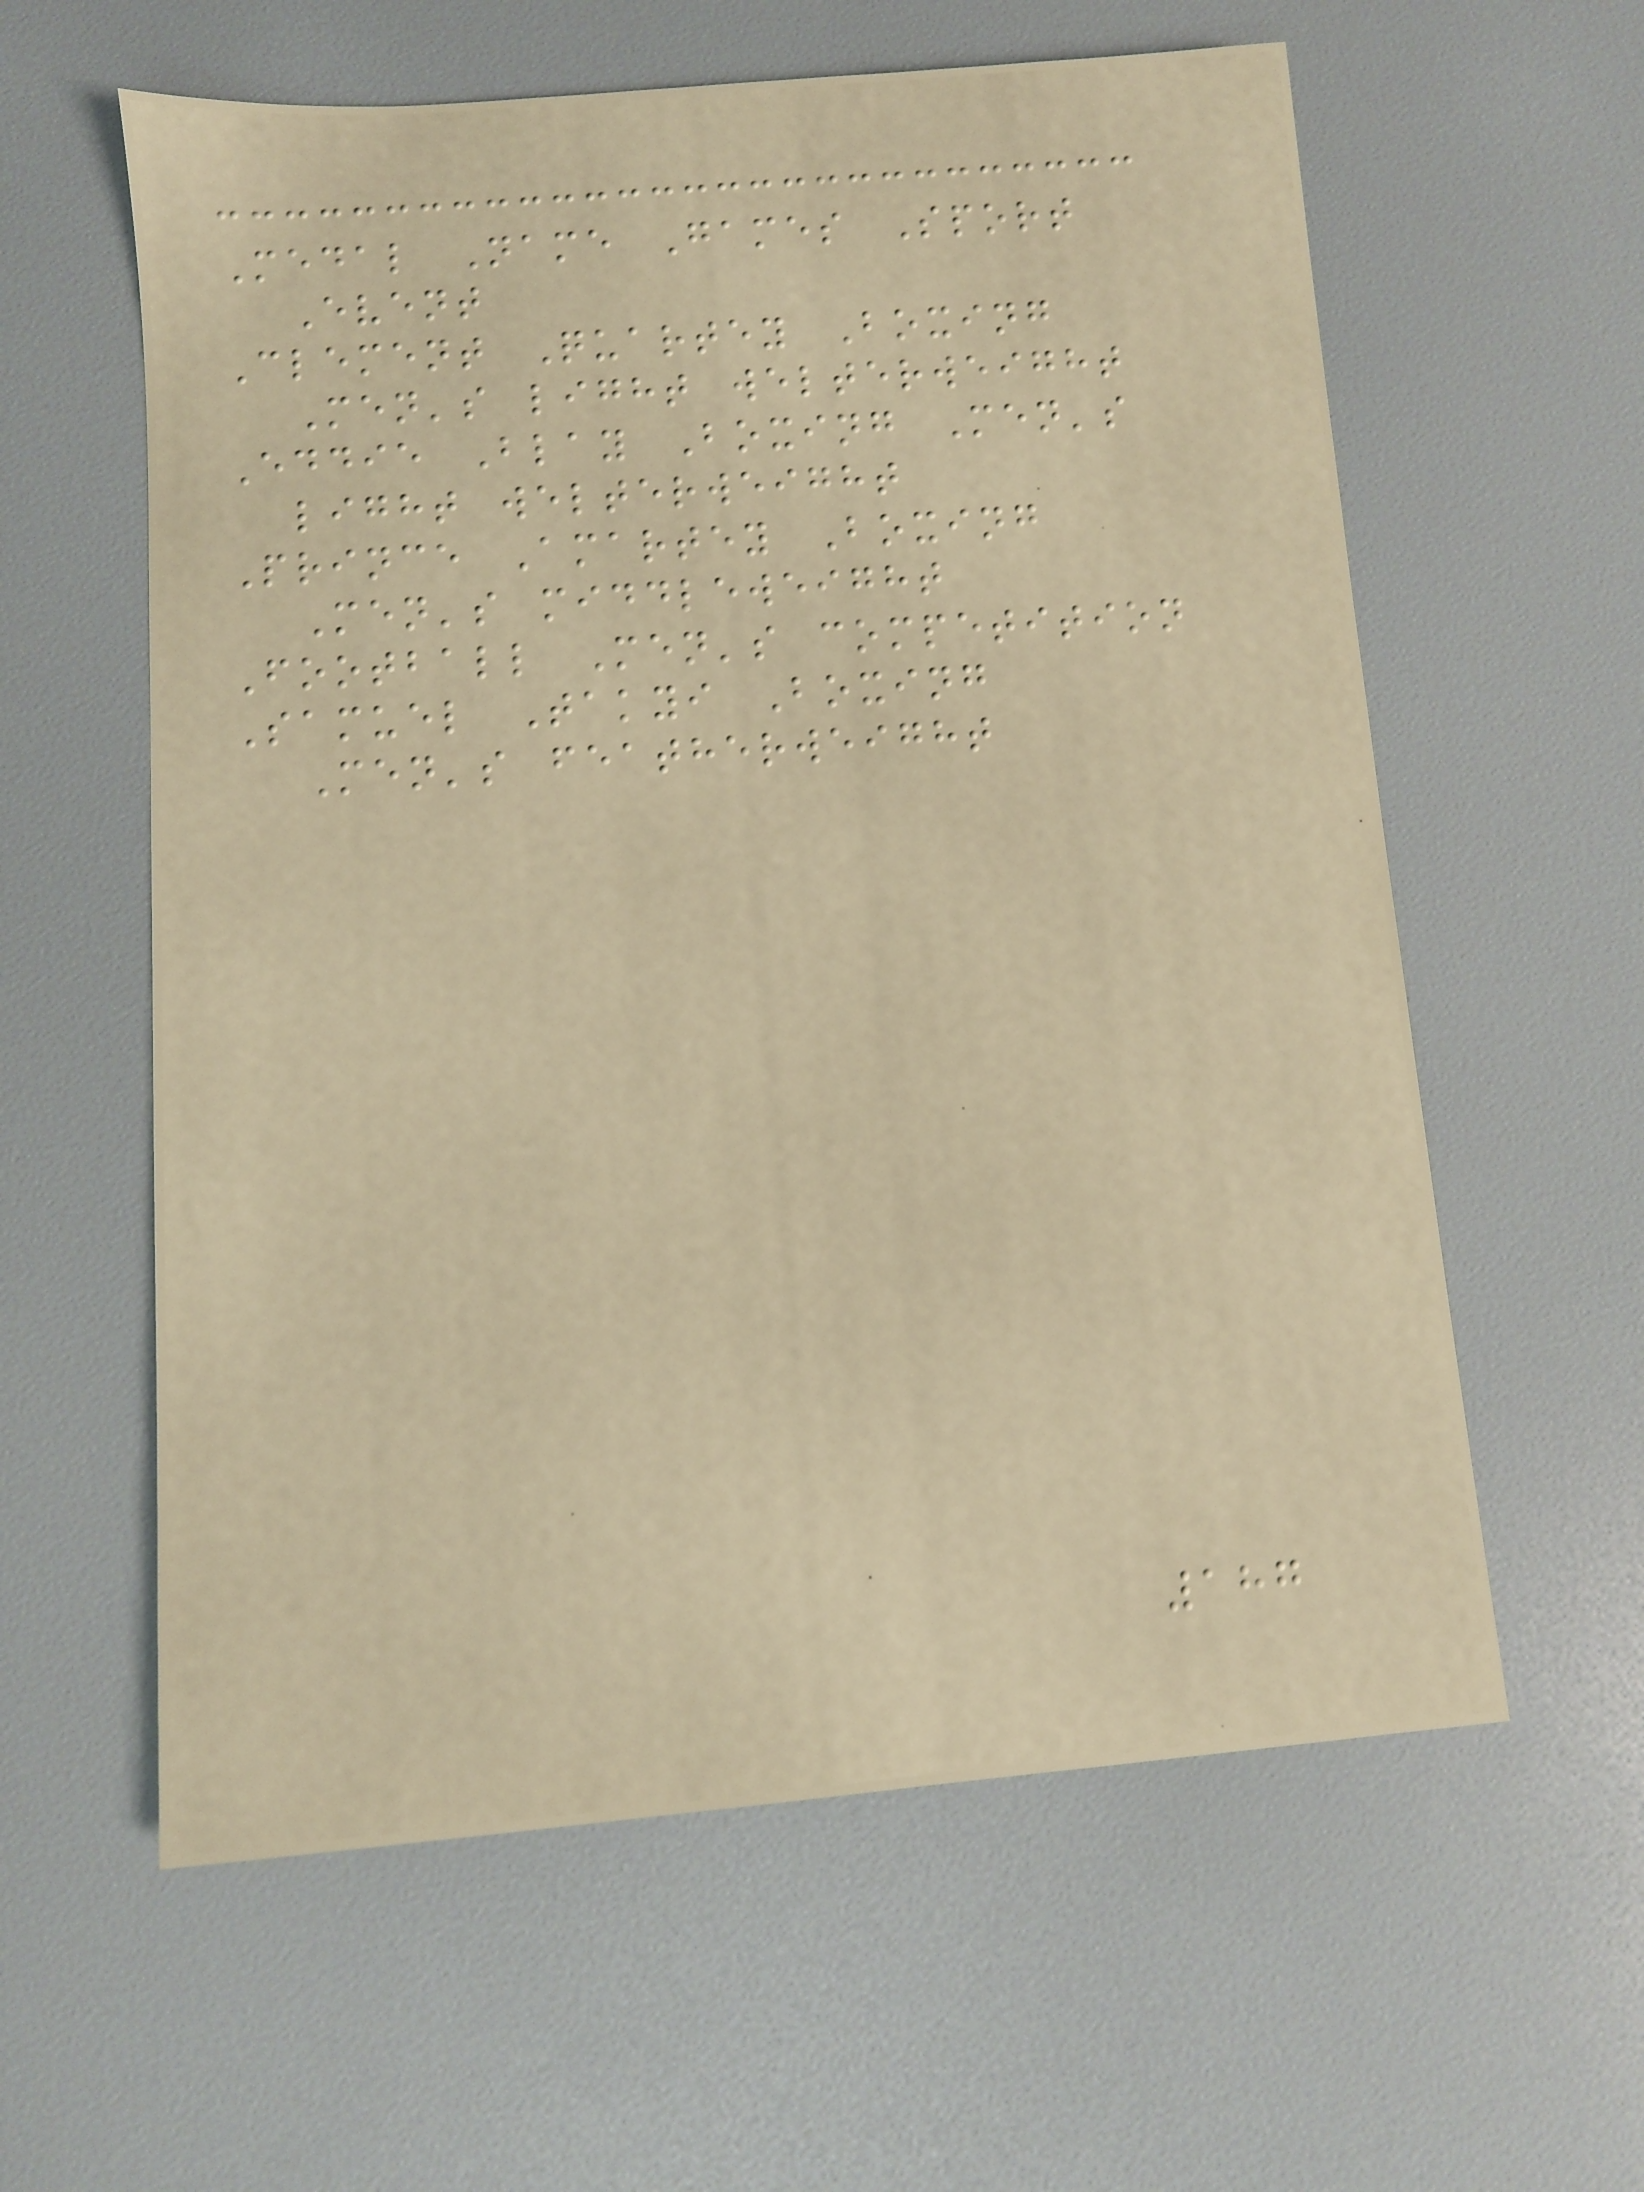Medal Name Games Sport
Event
Clement Quartey Boxing
Men's light welterweight
Eddie Blay Boxing Men's
light welterweight
Prince Amartey Boxing
Men's middleweight
Football Men's competition
Samuel Takyi Boxing
Men's featherweight
187
